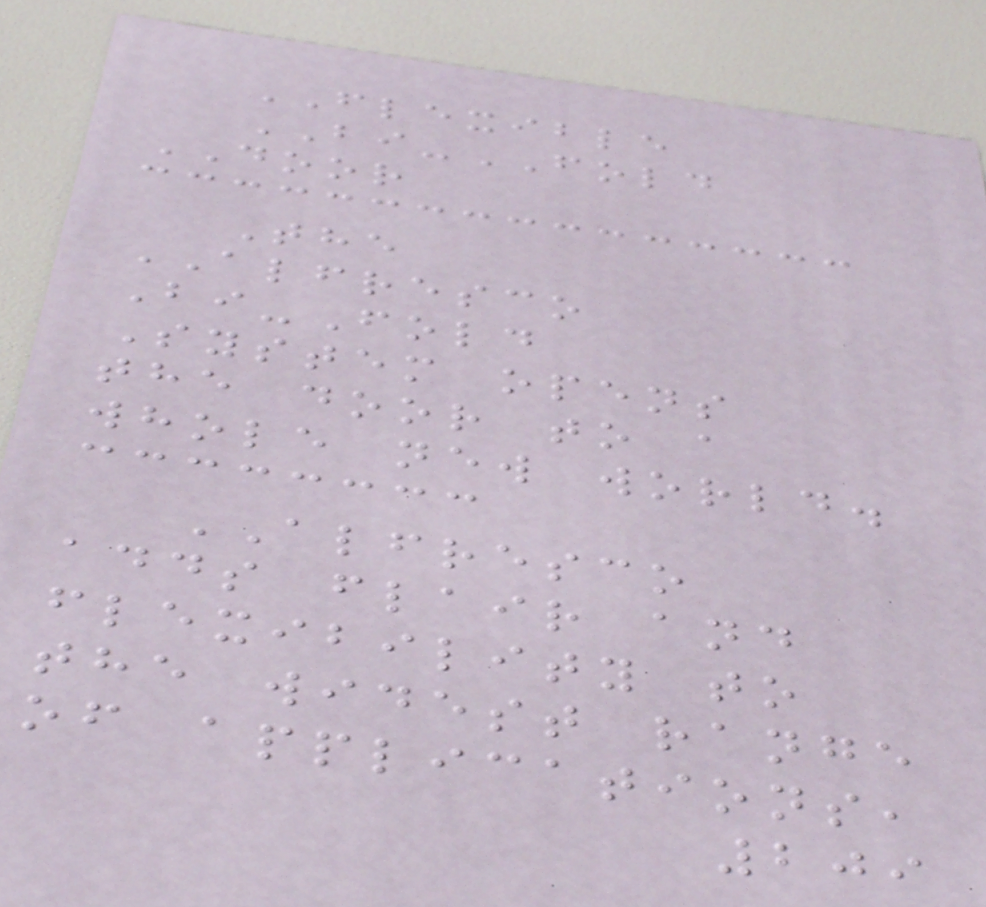FLEXIBLE
BI-FOLD
DOOR
The
ALFRESCO
Bi-Fold
System opens
the door to a
whole new world.
ALFRESCO
adds flair and
flexibility to
the widest range
of applications,
209
